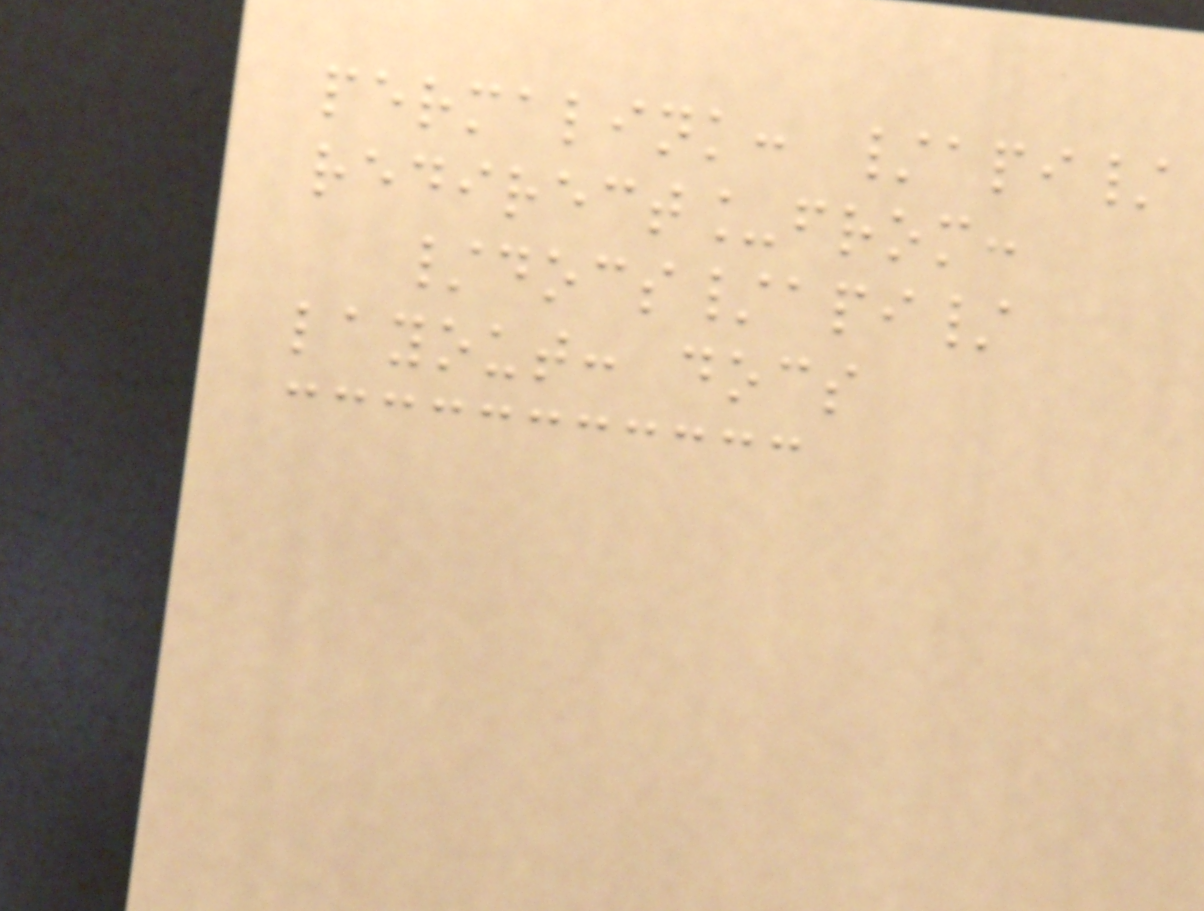permalink: /api/
redirect_from:
/docs/api/
layout: docs
